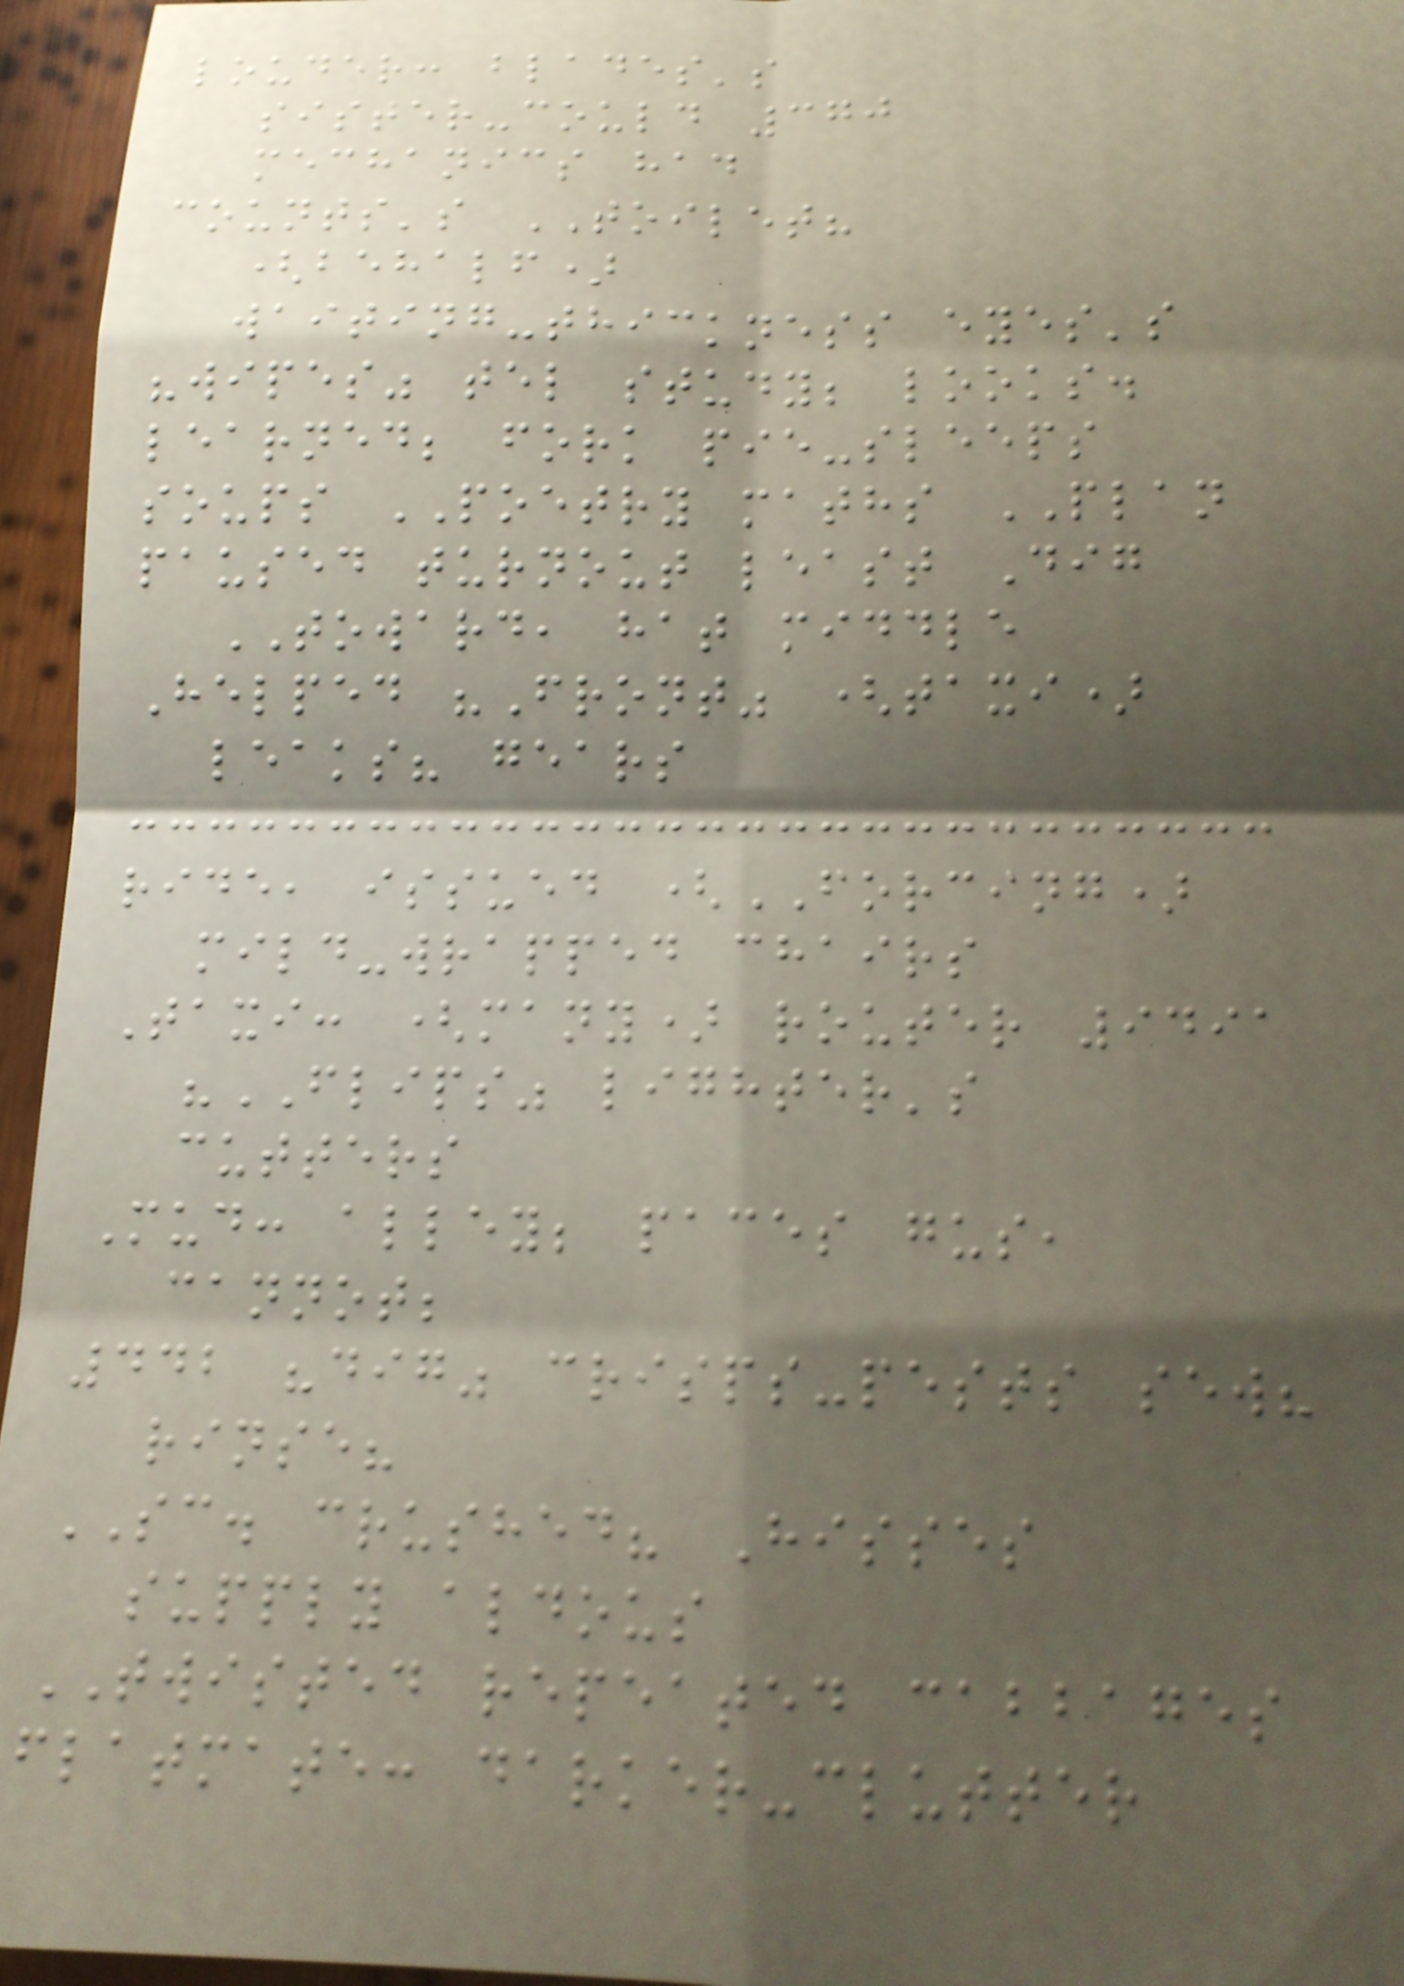louder: blades's
sister-could 370
mechanics had
counts's TOILET?
(behalf)
waiting-thickness eyes's
"wipes" tel study; looks.
learned; fork pie-sleeps
soups POETRY maths PLAN
paused turnout least Dig
TOWARD, hat middle
Helped "Front" (taxi)
leaks? gears
ride, issued (FORCING)
mild-wrapped chairs
Taxi: (many) router 9491
"FLIPS" lighter's
cutters
Mud: alley; paces gus,
cannot;
442 "dig" crisps-pests sew?
rinse?
SC. crushed? Hisses
supply aldous
TWISTED repeated cabbages
flatmate: darker-clutter
